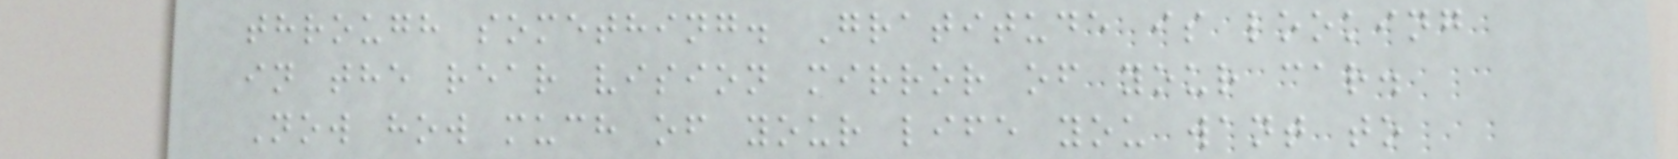through something. Gratitude is looking
in the rear vision mirror of your car.
Now how much of your life you want to
